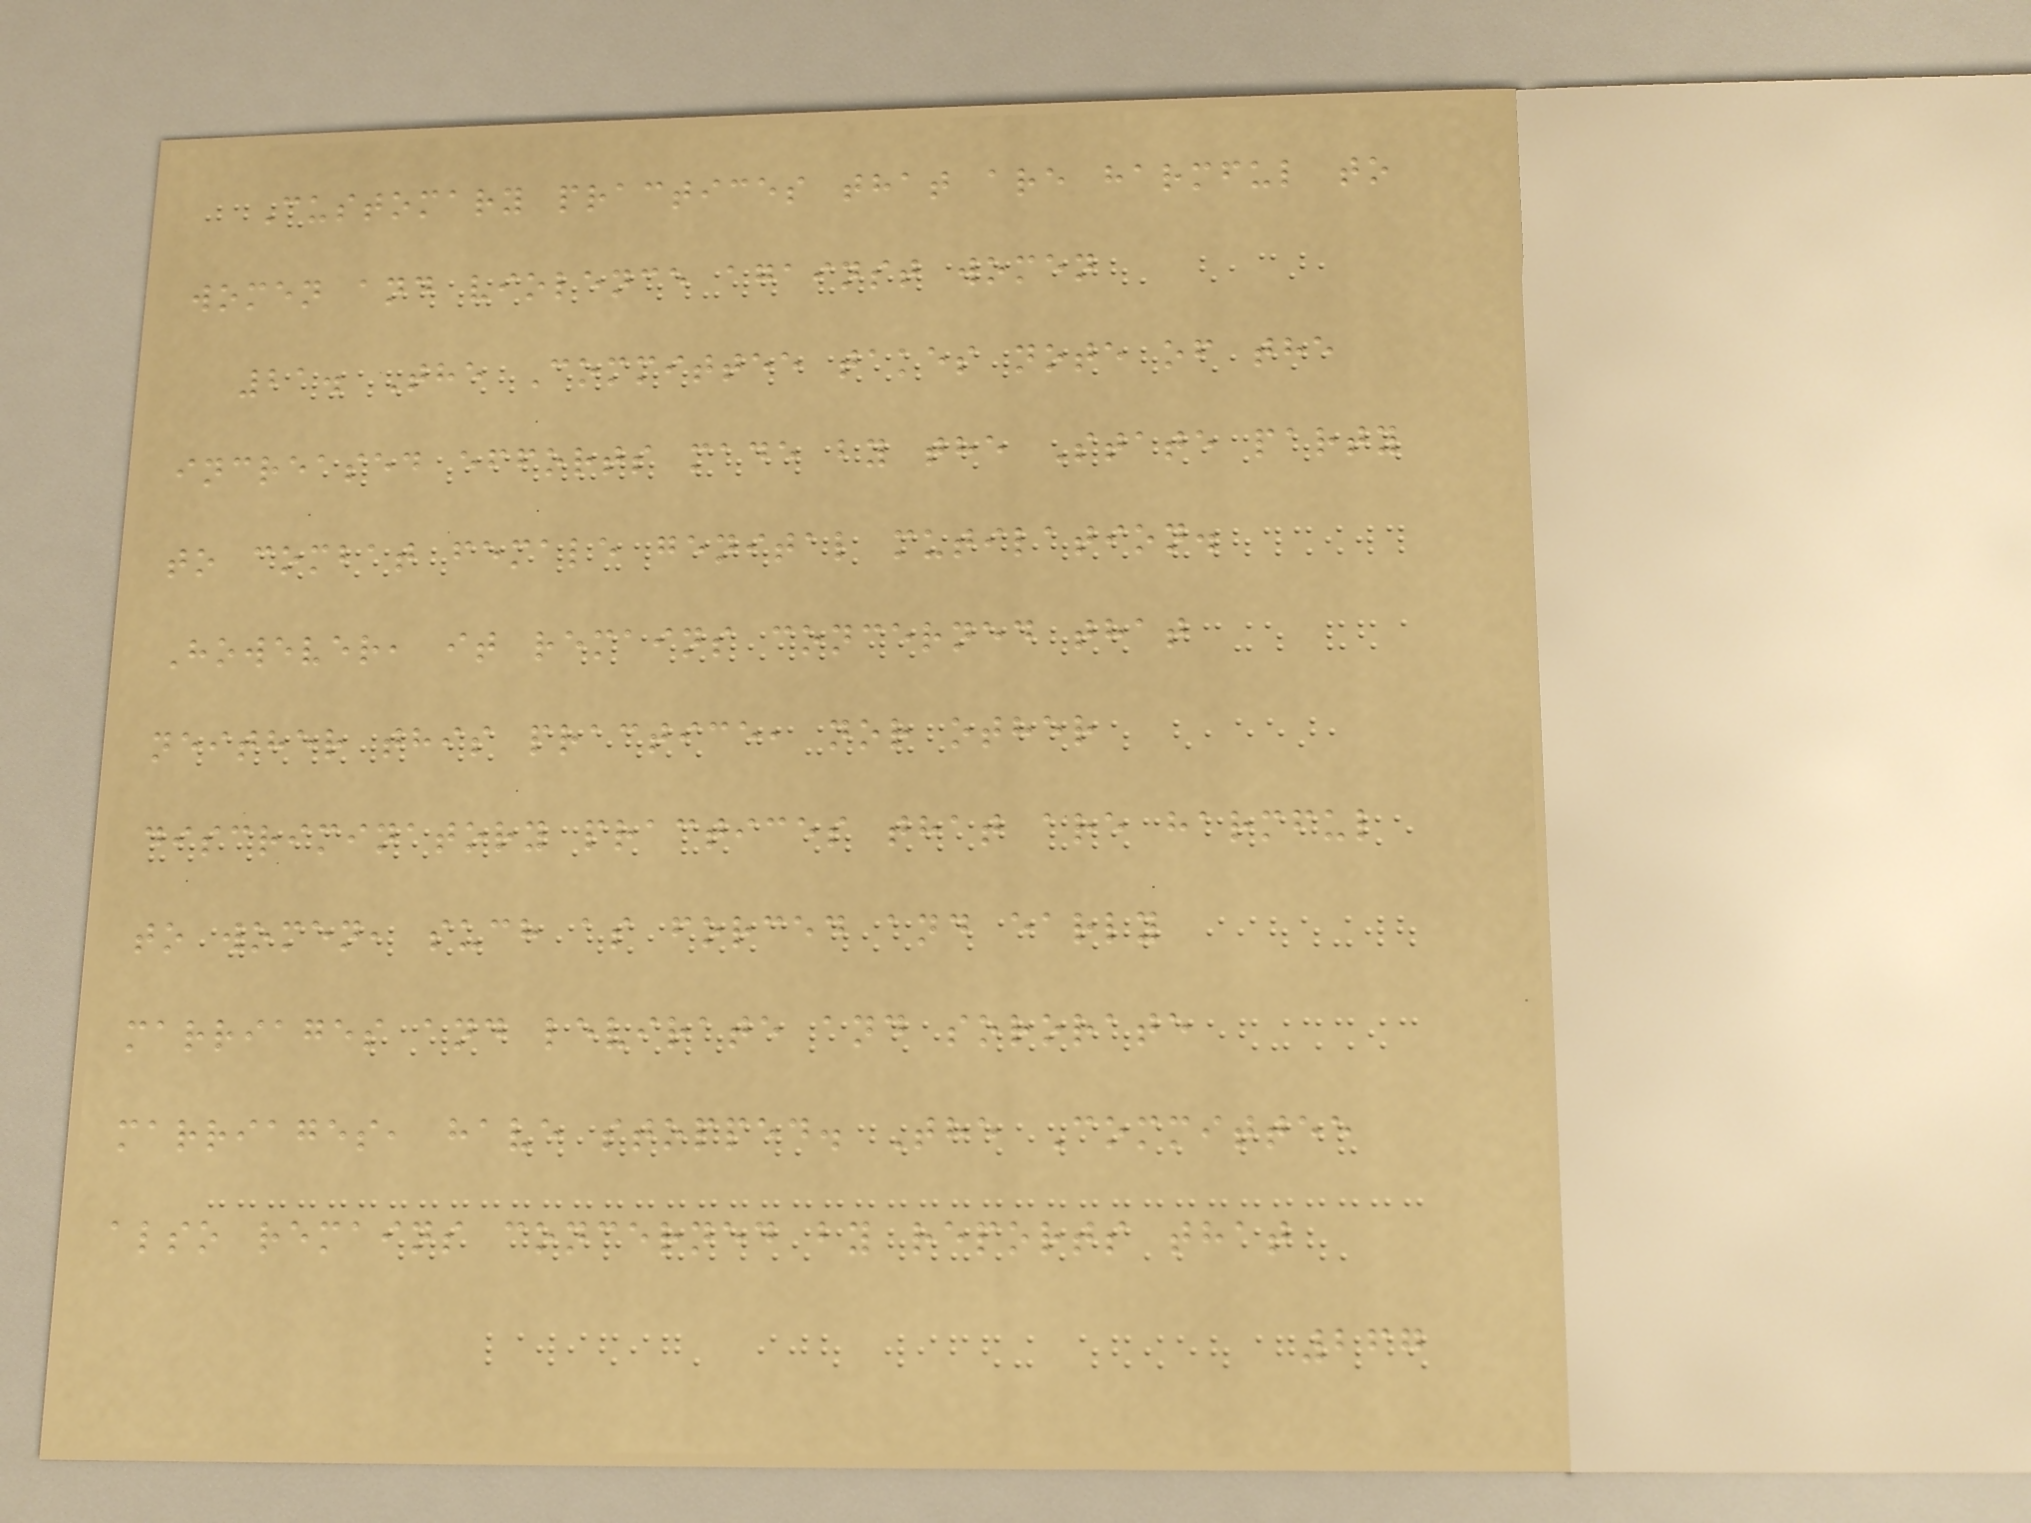Customary practices that are harmful to
women and violence against women
21. The Committee takes note of the
increased efforts made by the State party
to combat female genital mutilation.
However, it remains concerned that
neither this practice, nor other
discriminatory practices that are harmful
to women, such as forced and early
marriages and levirate and sororate
marriages, have stopped. The Committee
also remains concerned by reports that
267
